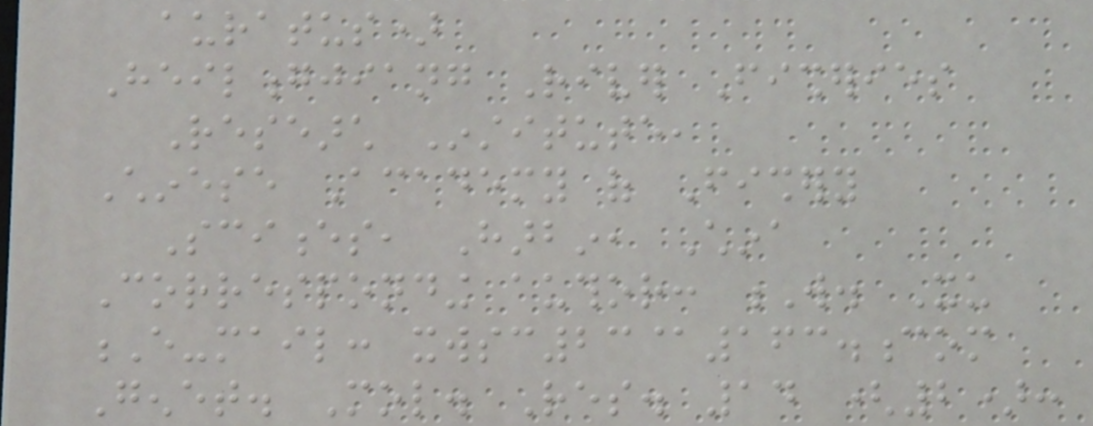auratus)
Heilongjiang River Fisheries
Research Institute,
Chinese Academy of Fishery
Sciences, Harbin, China
Corresponding author: W. Xu
E-mail: xwsc23@163.com
Genet. Mol. Res. 14 (2):
